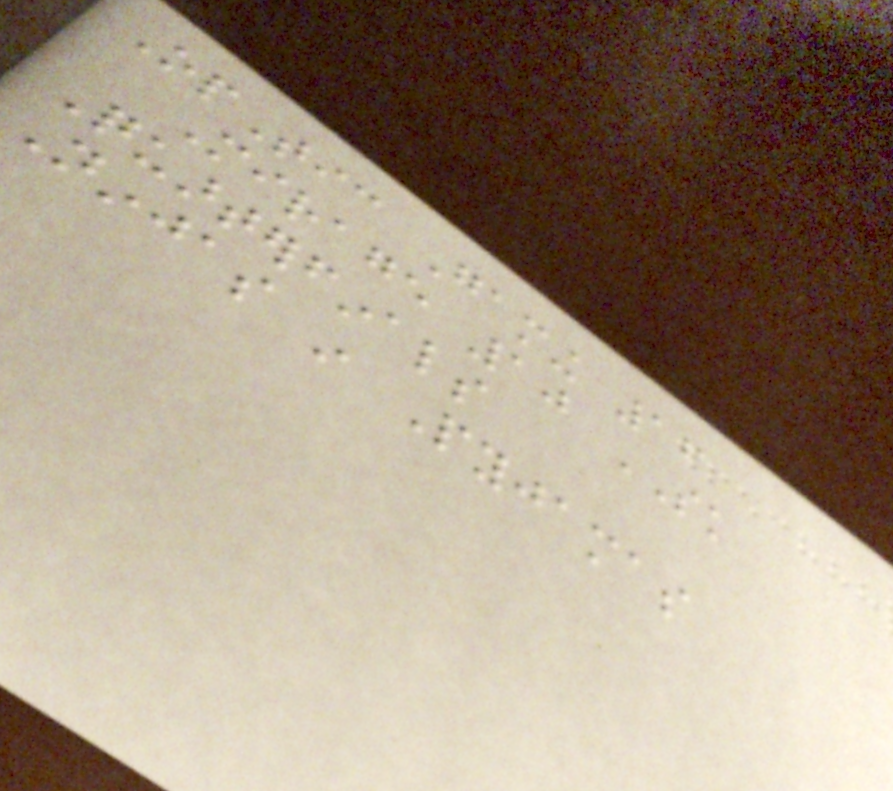OpTic Gaming 16
Mirage 10 SK
Quarterfinals
Ninjas in Pyjamas
